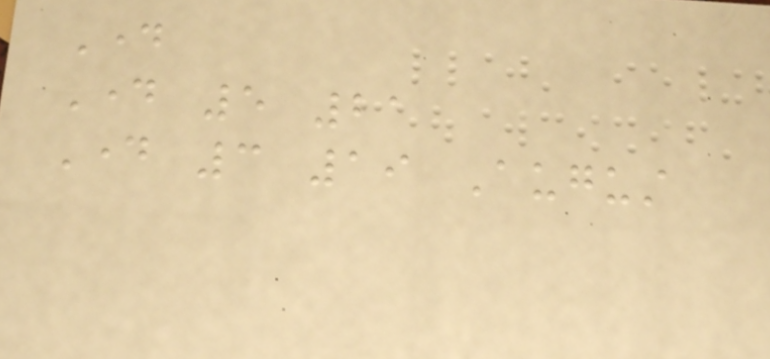Day
Day 5 21
Day 3 19 August
